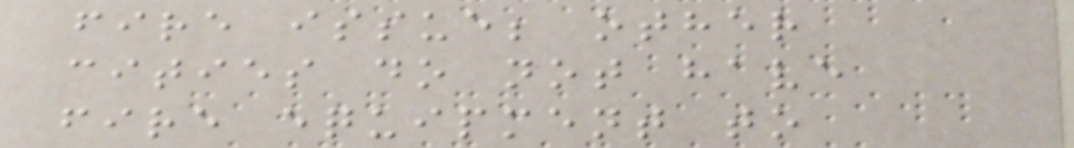fire issue; other
cities do not have
fire equipment to
